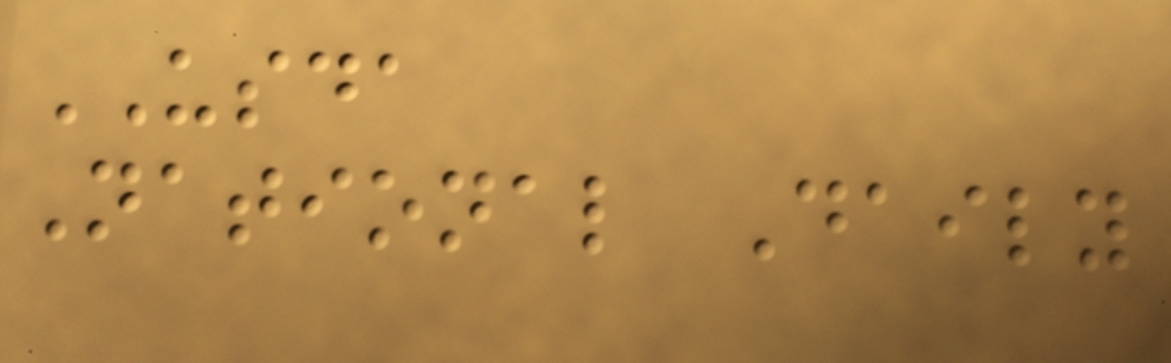USDA
National Daily
